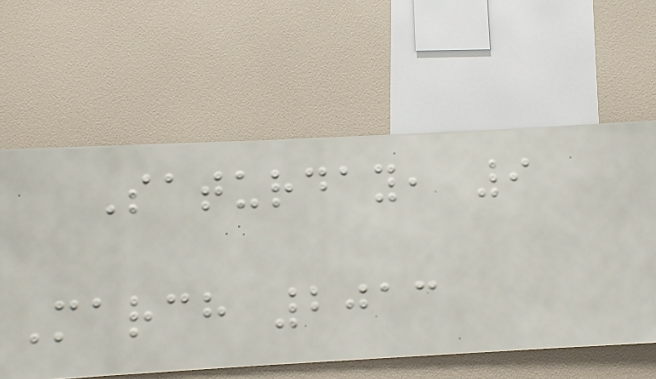Saturday, 9
March 2013
